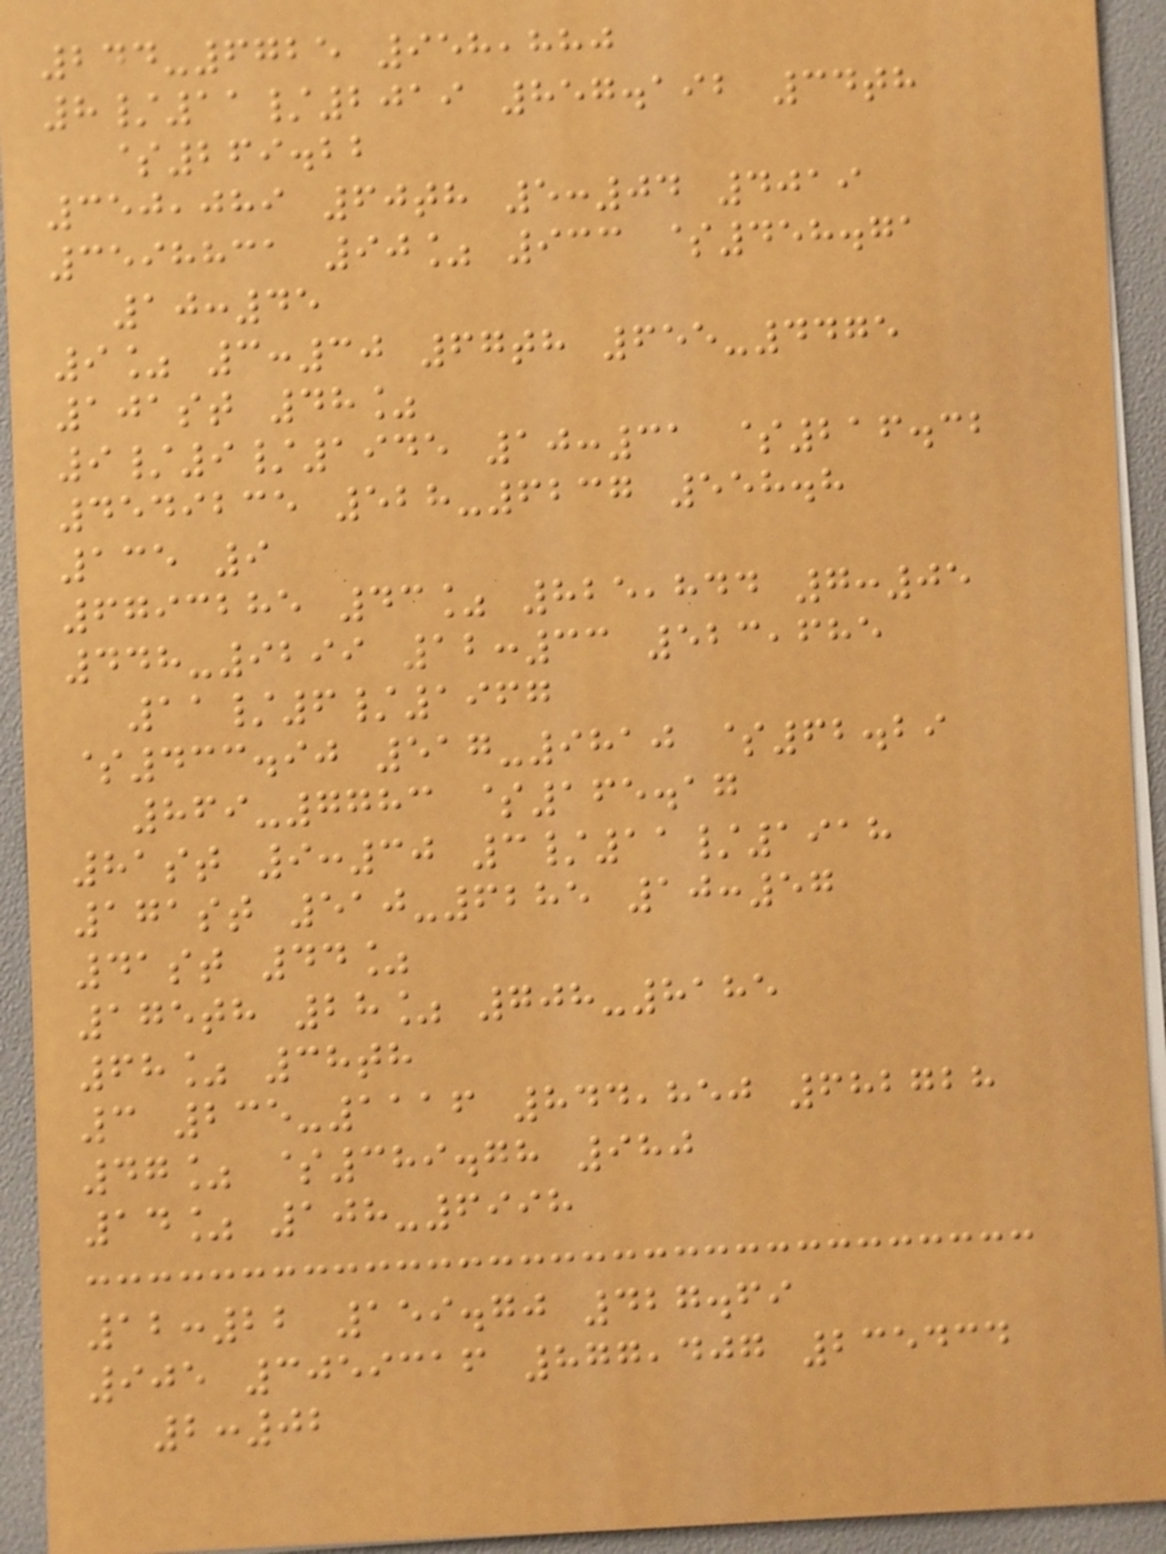244-6725 958,880
8/11/2019 857.192 34th
$269.22
350,089 60th 5:04 4019
3598831 90% 933 $458.71
10:45
9% 3:30 67th 655-4475
101st 48%
9/9/1945 10:31 $216.32
4549235 528-6237 558.8
135 9
6793285 43% 825,844 7:05
448-9299 12:33 523,685
11/6/1967
$433.90 517-9810 $62.29
869-7783 $165.17
81st 9:30 3/11/1918
171st 510-6285 10:57
41st 44%
175th 28% 708-8185
68% 38th
3 235-1116 844,850 682728
47% $389.78 980
14% 108-6998
12:22 159.70 427.69
905 3059316 877,407 235434
2:02
